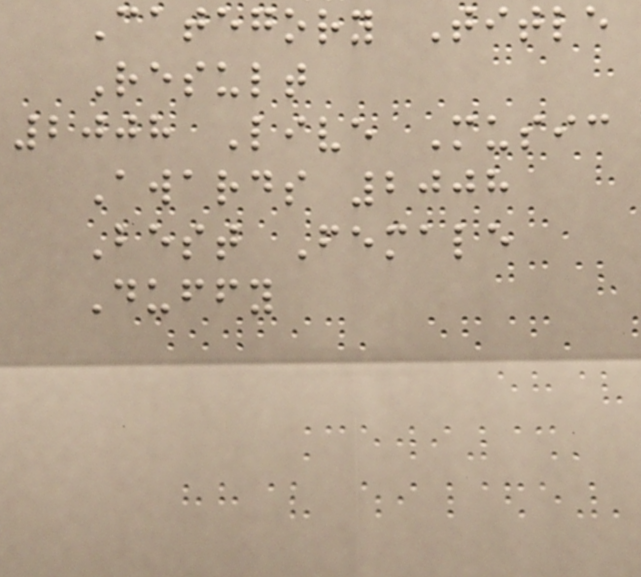Category Title
Result
2008 Live Music
Awards 2008
Best Female
Duffy
